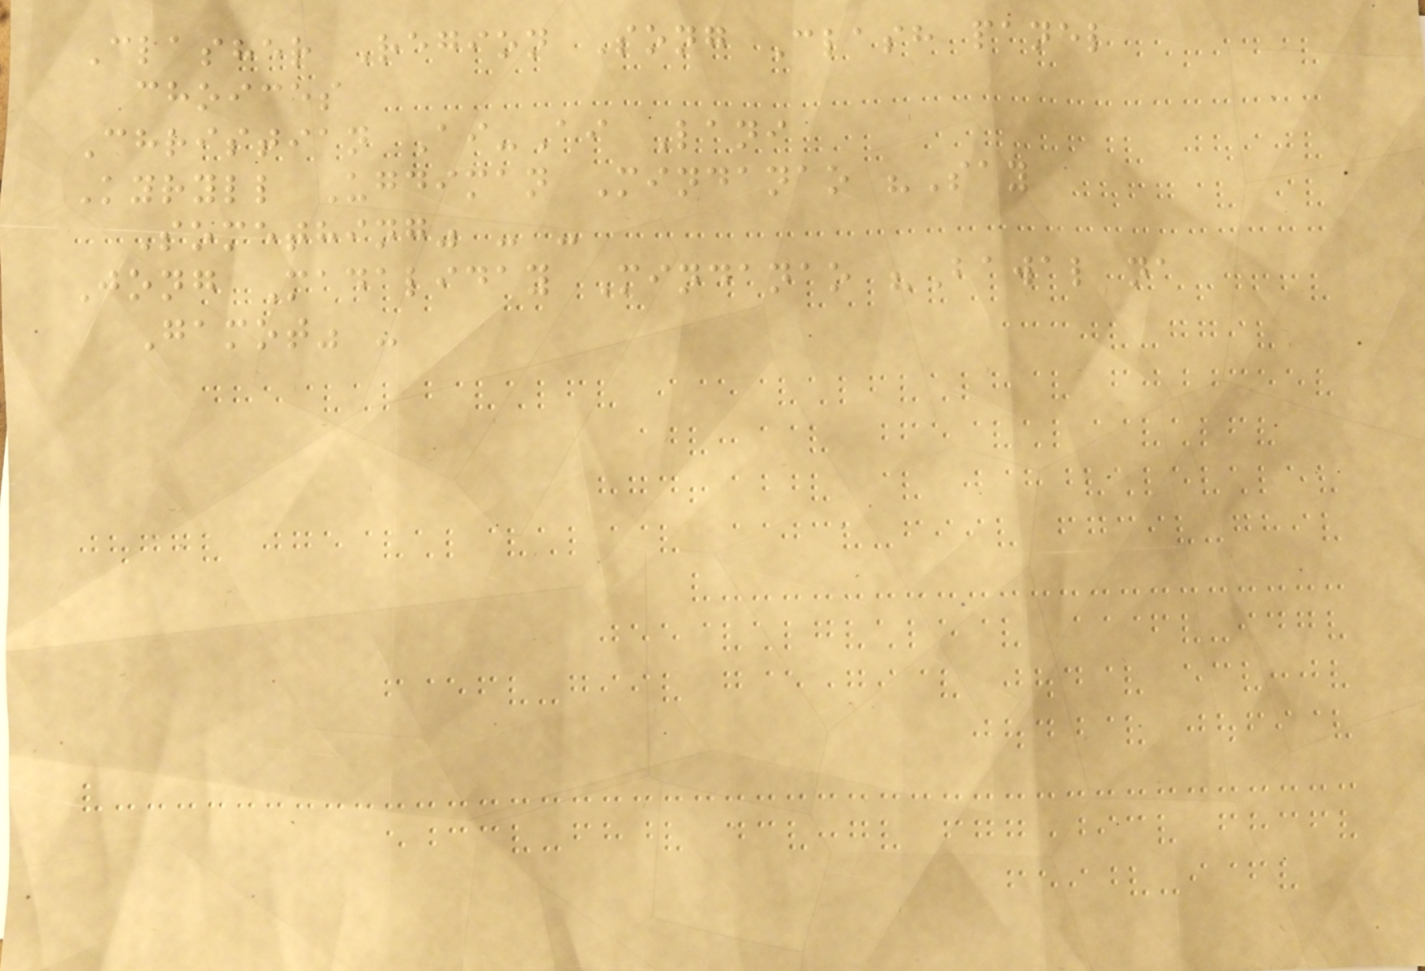Clasher Region Song Clash panel
choices
Christian Ai-Ai Lani
Kyryll Ugdiman Mindanao "Say
Something" - -
Jong Madaliday Mindanao "Bawal na
Gamot" -
